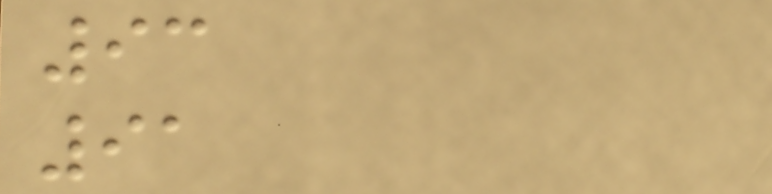93
91
